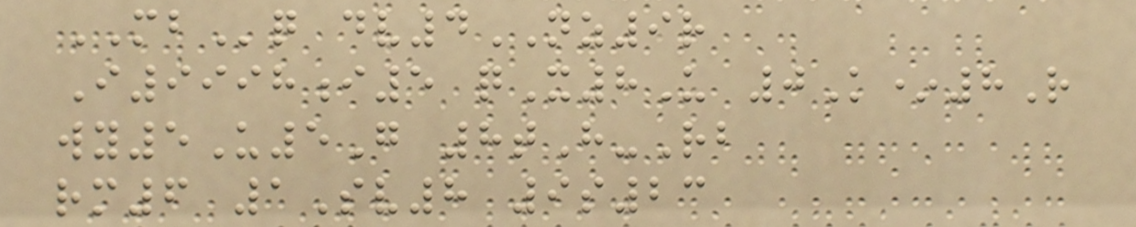MBq dv4NZ9r
I9998i5 qX8U 0K*8R
wy5U5G 8tH-Rb
rm6 1Sv8 9s23
